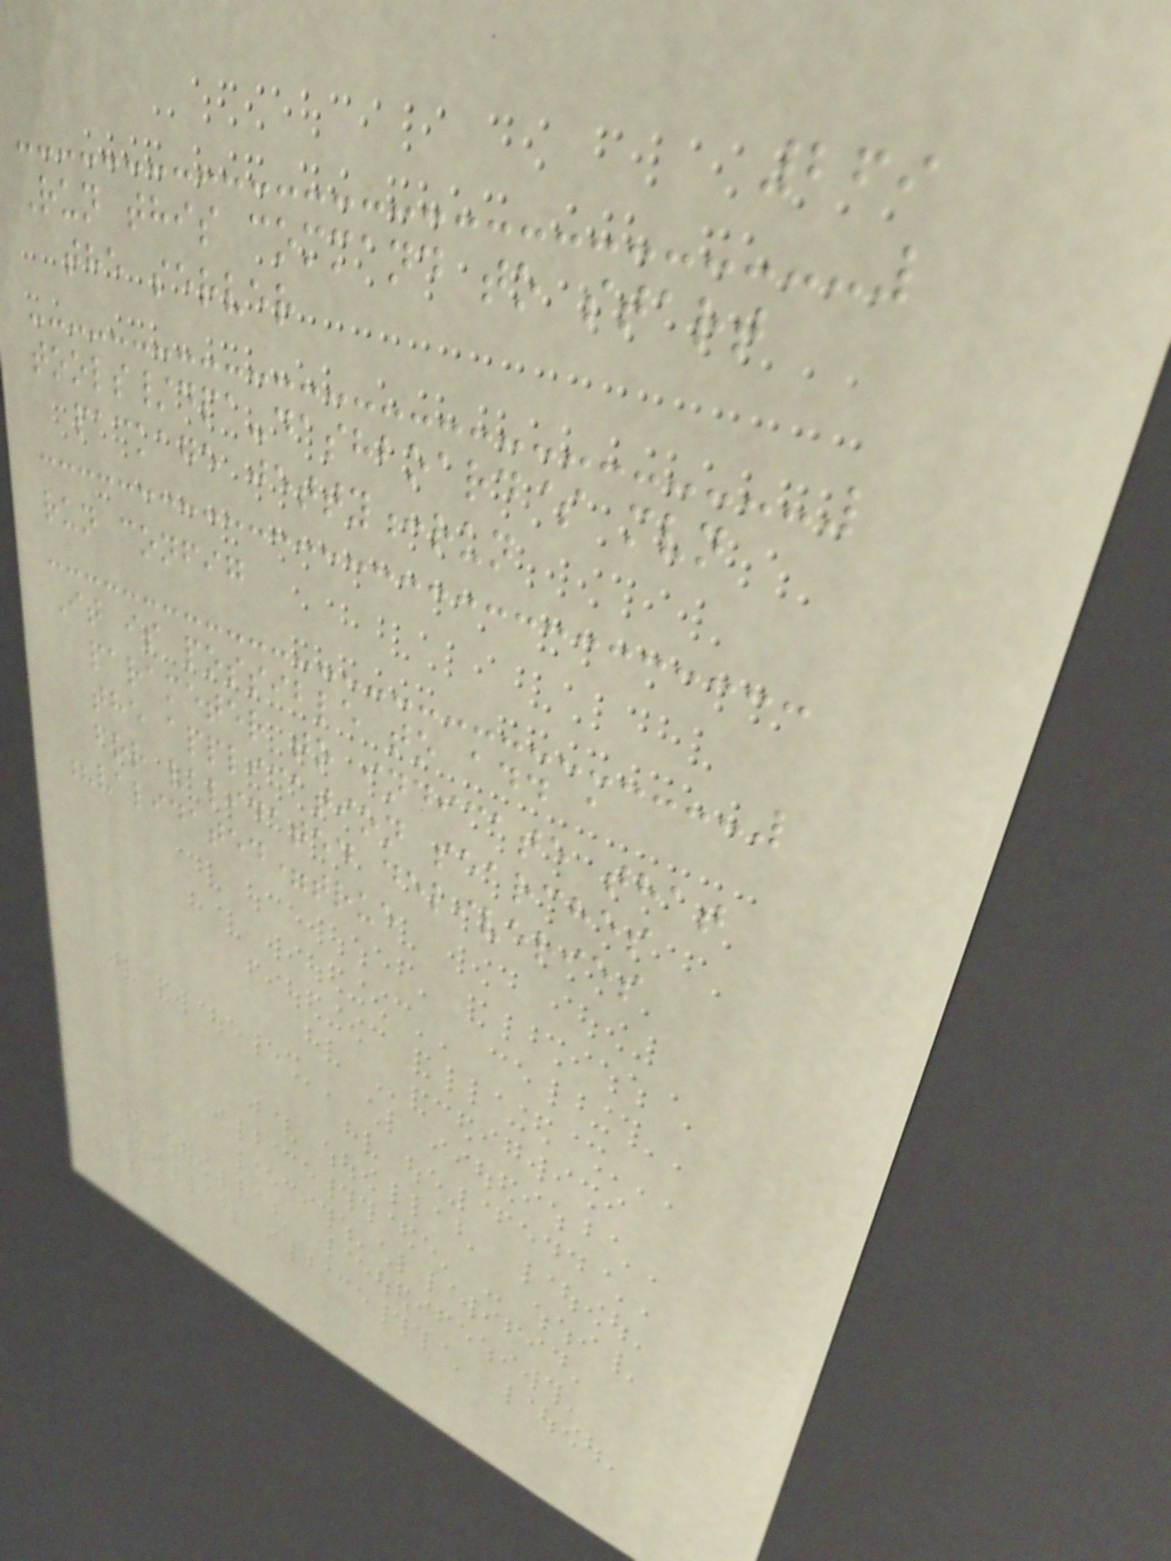269
Run this command to start
the server
tools/dpa-dashboard$ mvn
package jetty:run
run config
It is possible to add a
parameter to indicate that
the application searches
for validated deliveries
?validated=true
